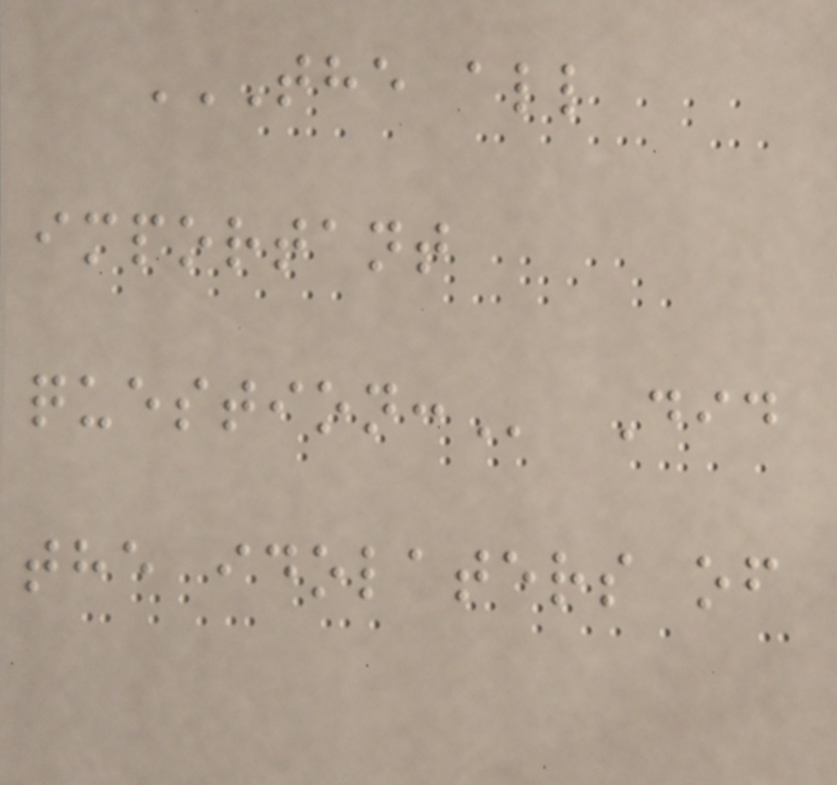THE ALL
IMPORTANT
QUESTION: Did
the idolaters of
